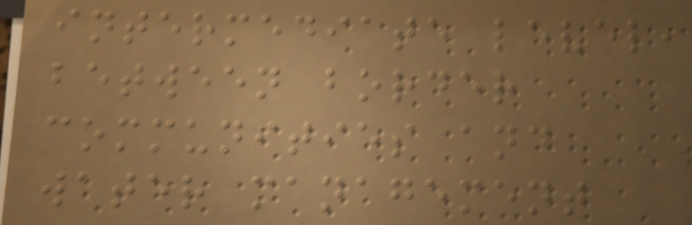intermediate level,
between border
communities and
water management
